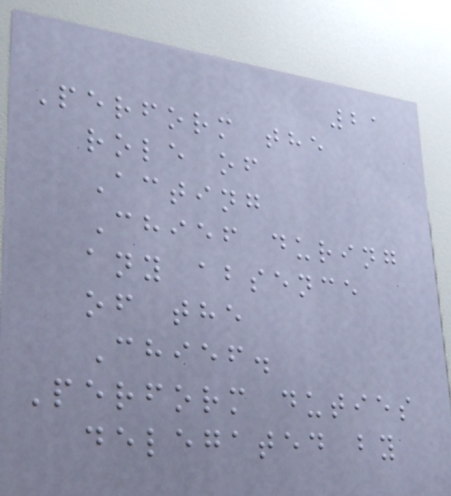21
Perform the
role of
Acting
Chief during
any absence
of the
Chief.
Perform duties
delegated by
